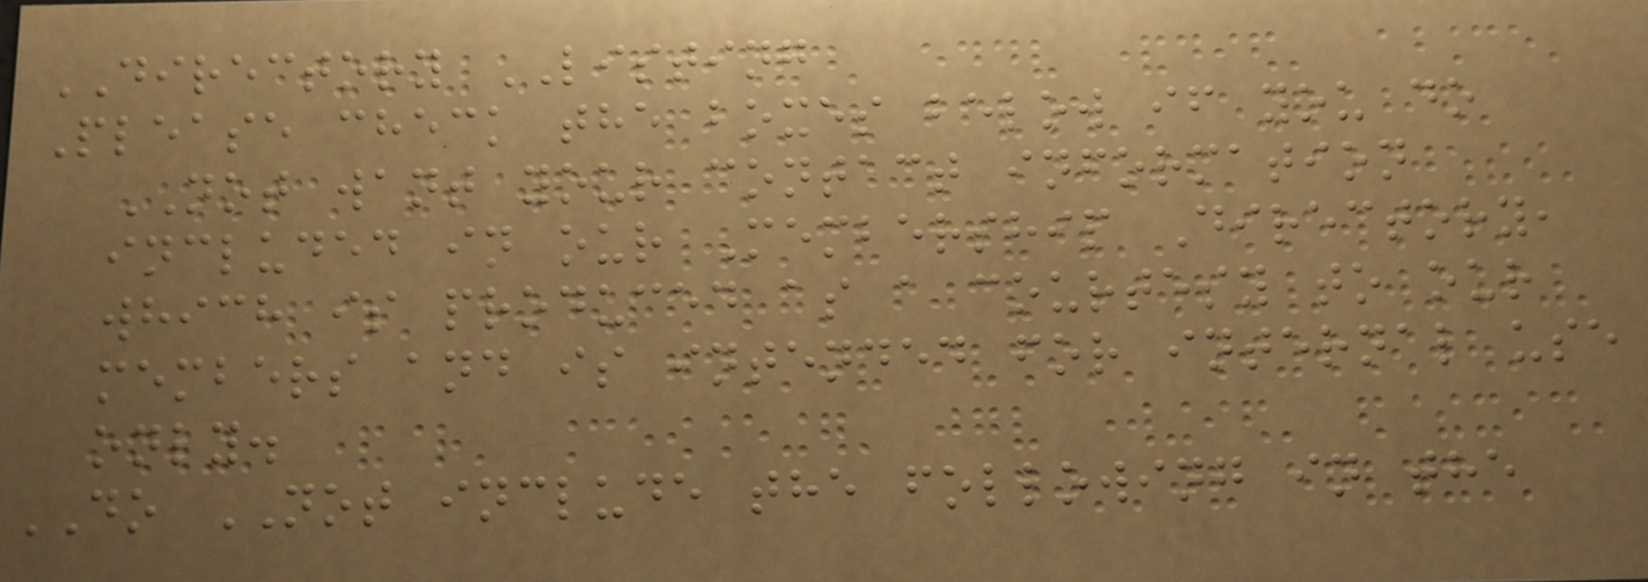DIRECTORY LISTING
Please check the boxes below if you do
NOT want your contact information
included in our Membership Directory,
which is produced as a courtesy to our
members and is intended for internal use
only.
DO NOT include the following in the
